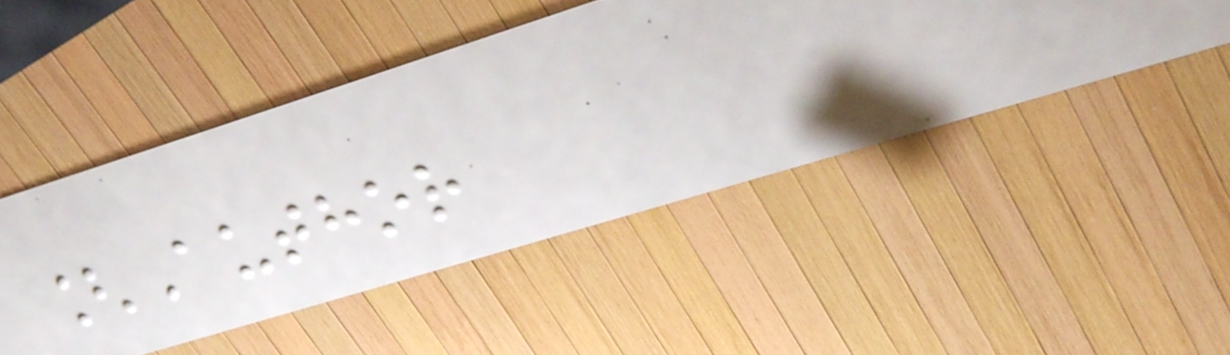[Author
